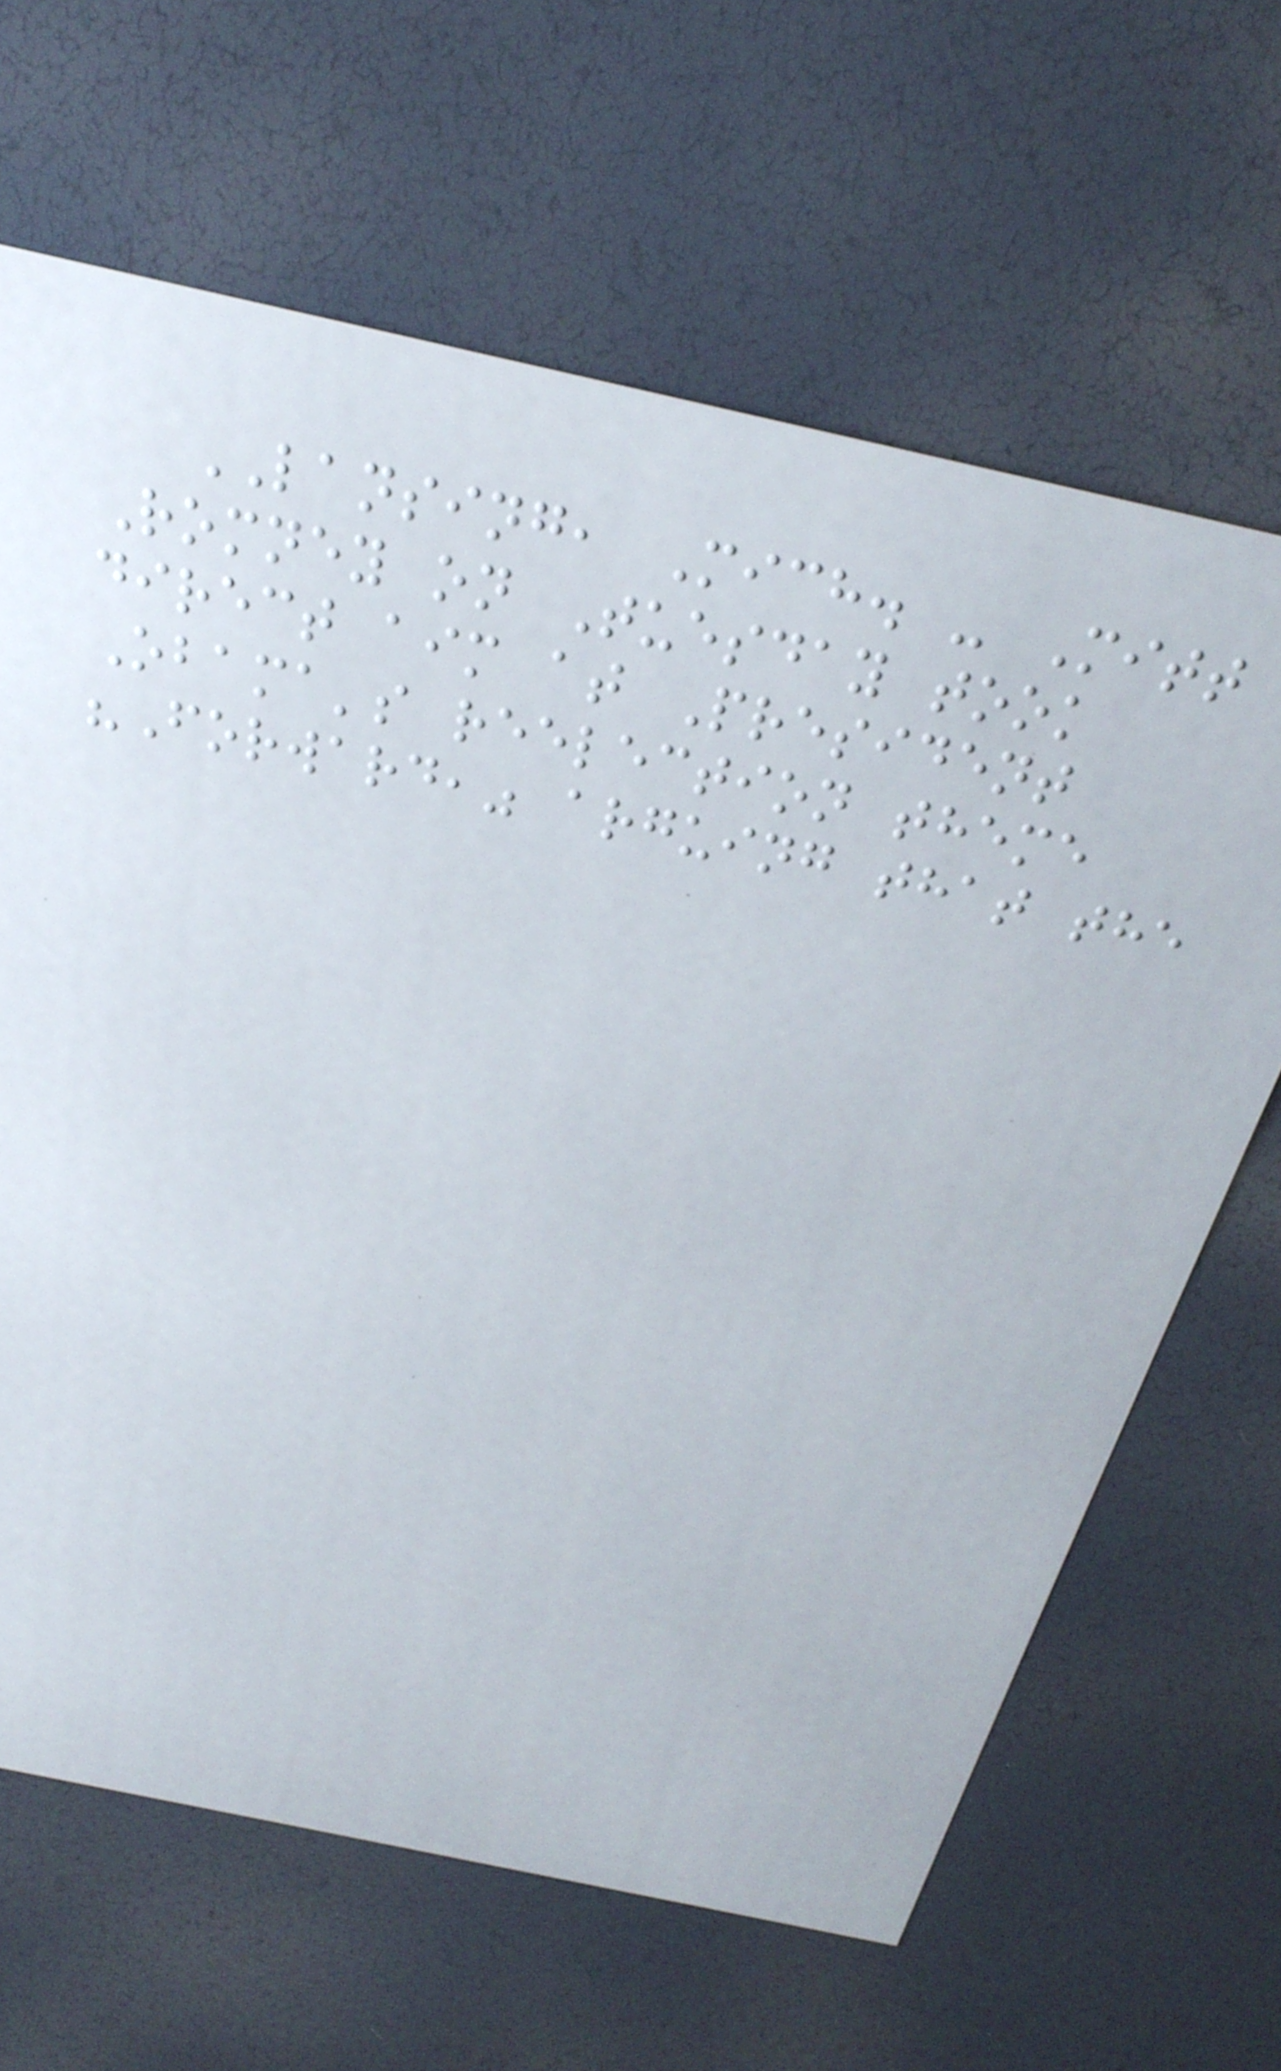LANSING, Mich. - Mitt
Romney on Tuesday took
direct aim at President
Obama's reelection theme
"Forward," arguing that the
